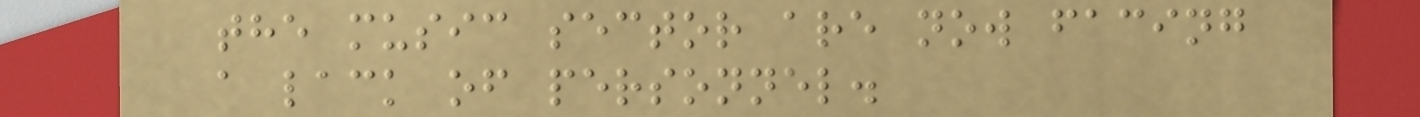the music sector are now facing
a lack of personnel.
